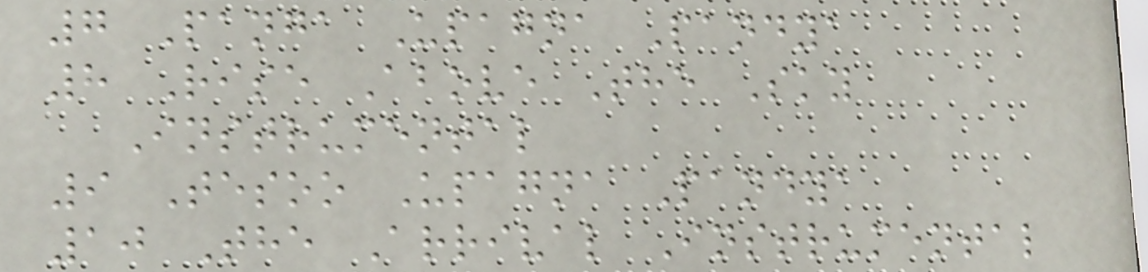7 Panga Upagna Pandya
8 Rise Above The Sky
Instrumental
9 Tesoo Upagna Pandya
10 The Arrival Instrumental
